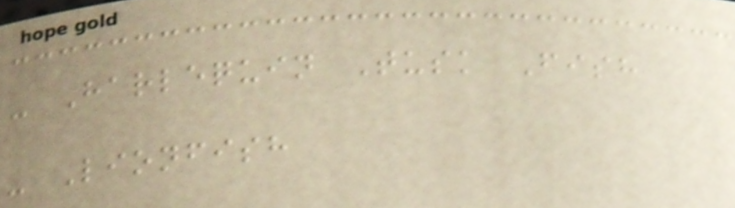- Harlequin Tusk Fish
- Lionfish
